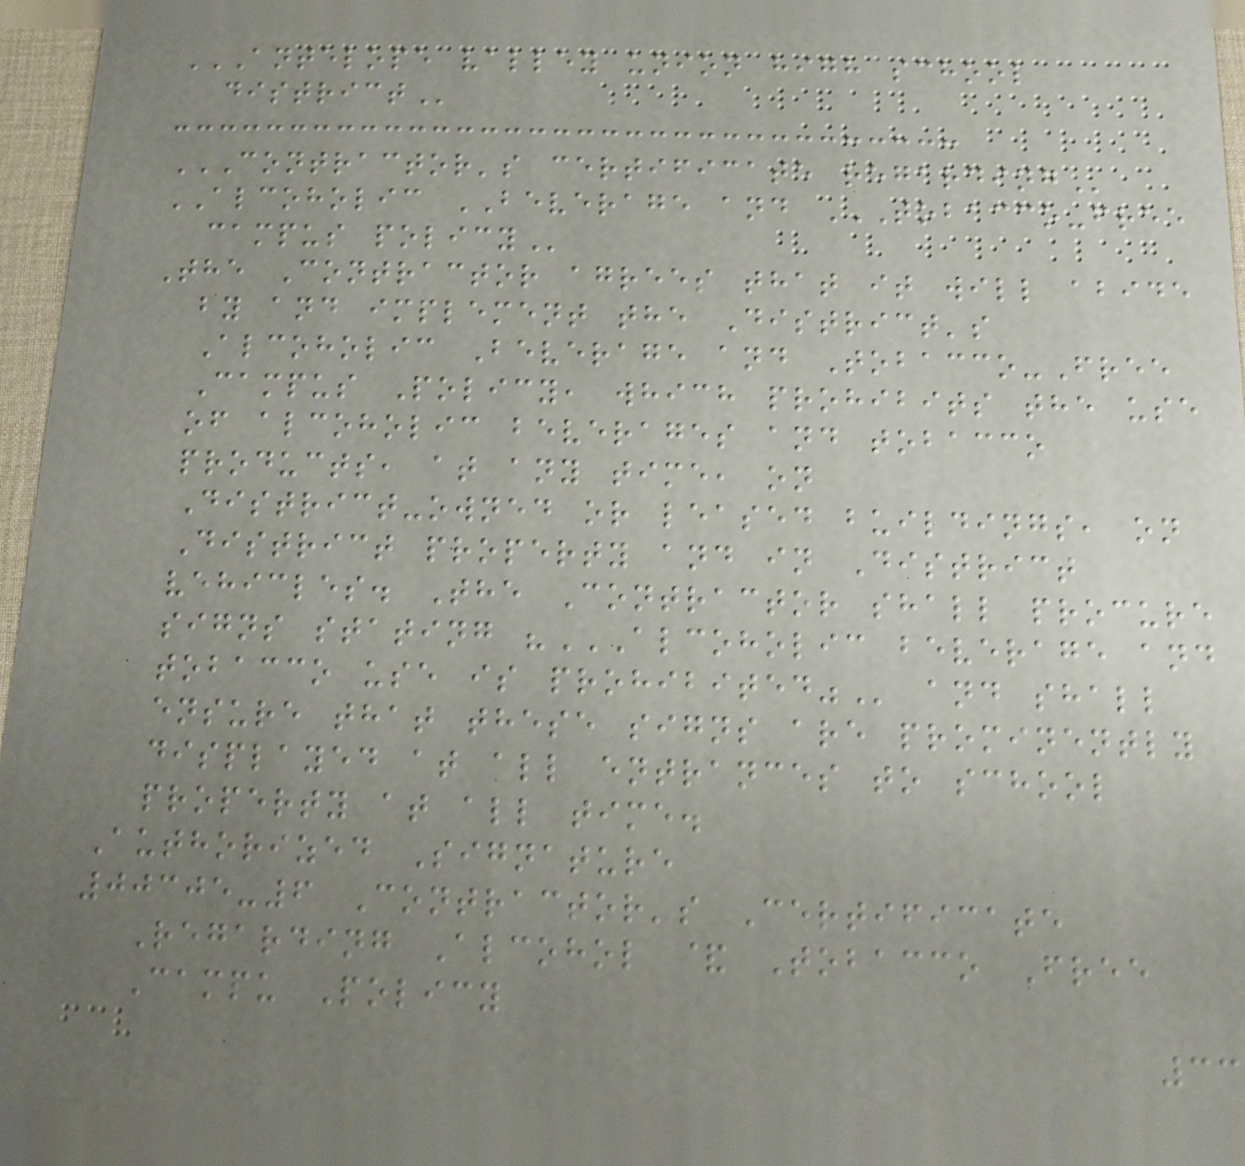ANTELOPE VALLEY UNION HIGH SCHOOL
DISTRICT
CONTRACTOR'S CERTIFICATE REGARDING
ALCOHOLIC BEVERAGE and TOBACCO-FREE
CAMPUS POLICY
The Contractor agrees that it will abide
by and implement the District's
Alcoholic Beverage and Tobacco-Free
Campus Policy, which prohibits the use
of alcoholic beverages and tobacco
products, at any time, on
District-owned or leased buildings, on
District property and in District
vehicles. The Contractor shall procure
signs stating "ALCOHOLIC BEVERAGE AND
TOBACCO USE IS PROHIBITED" and shall
ensure that these signs are prominently
displayed at all entrances to school
property at all time.
Authorized Signature
00305-6 Contractor's Certificate
Regarding Alcohol & Tobacco Free
Campu Policy
33
